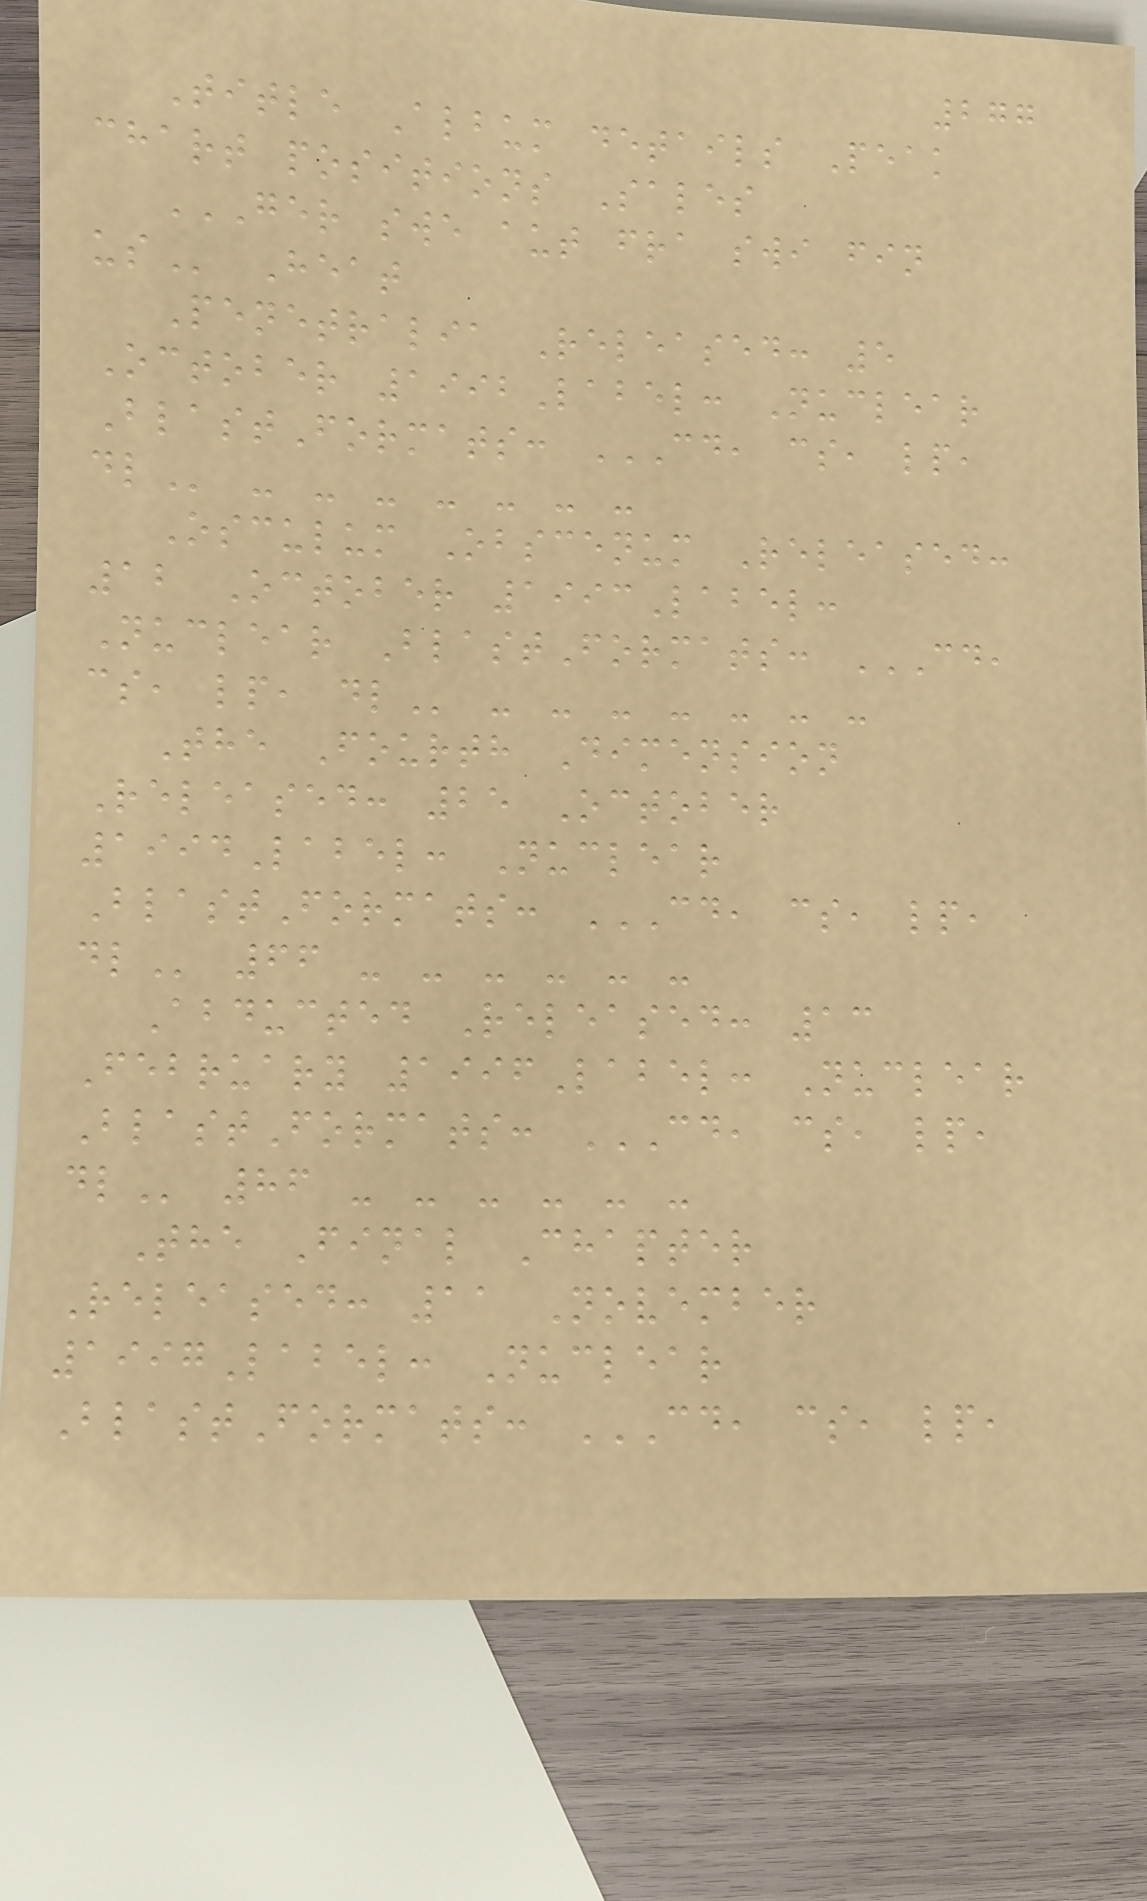277
Title Album details Peak
chart positions Sales
GER SWE AUT FRA SWI FIN
US Heat
Penetralia Released: 5
October 1992Label: Nuclear
BlastFormats: CD, CS, LP,
DL - - - - - - -
Osculum Obscenum Released:
12 October 1993Label:
Nuclear BlastFormats: CD,
CS, LP, DL - - - - - - -
The Fourth Dimension
Released: 25 October
1994Label: Nuclear
BlastFormats: CD, CS, LP,
DL 66 - - - - - -
Abducted Released: 13
February 1996Label: Nuclear
BlastFormats: CD, CS, LP,
DL 86 - - - - - -
The Final Chapter
Released: 11 November
1997Label: Nuclear
BlastFormats: CD, CS, LP,
